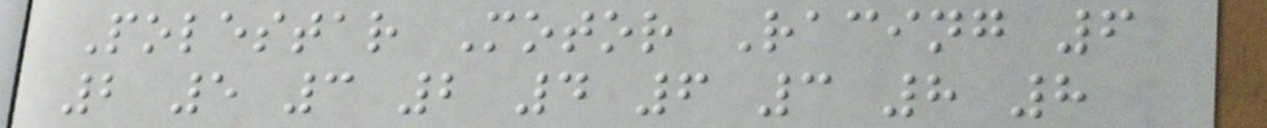Polestar Motor Racing 6
2 5 3 2 4 6 3 8 8
